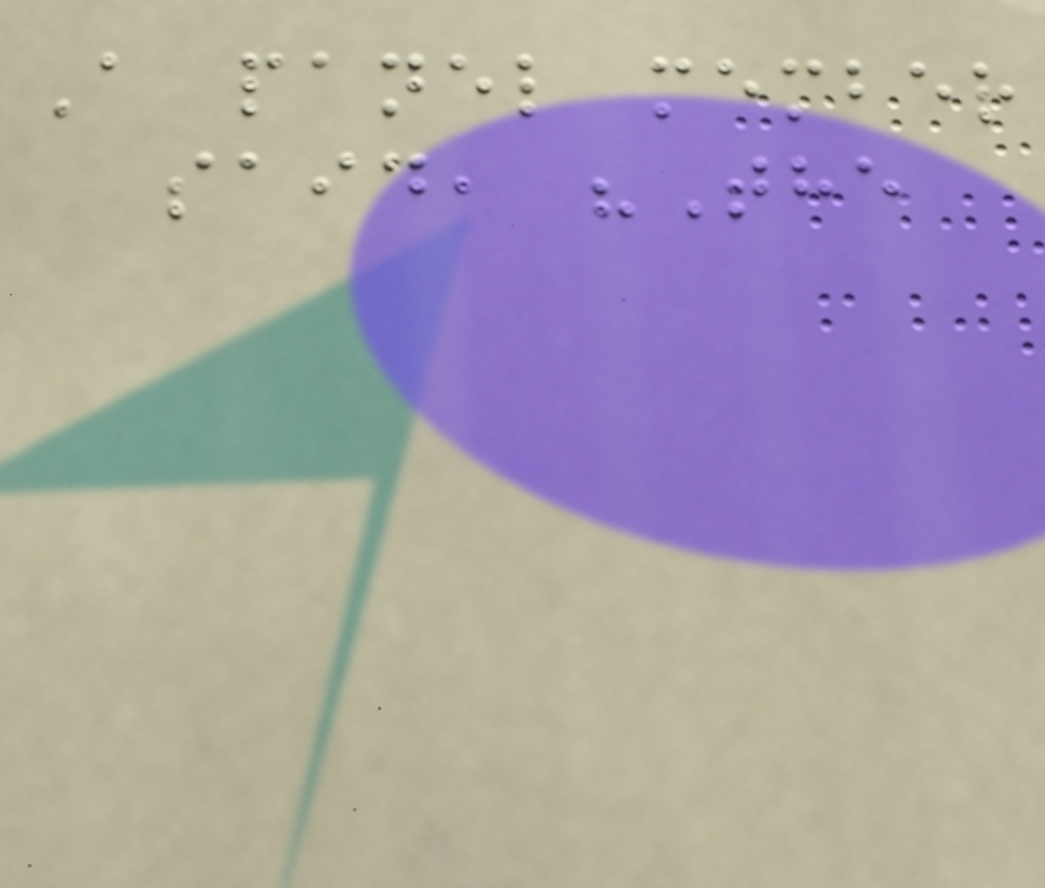A panel member
said, "The
